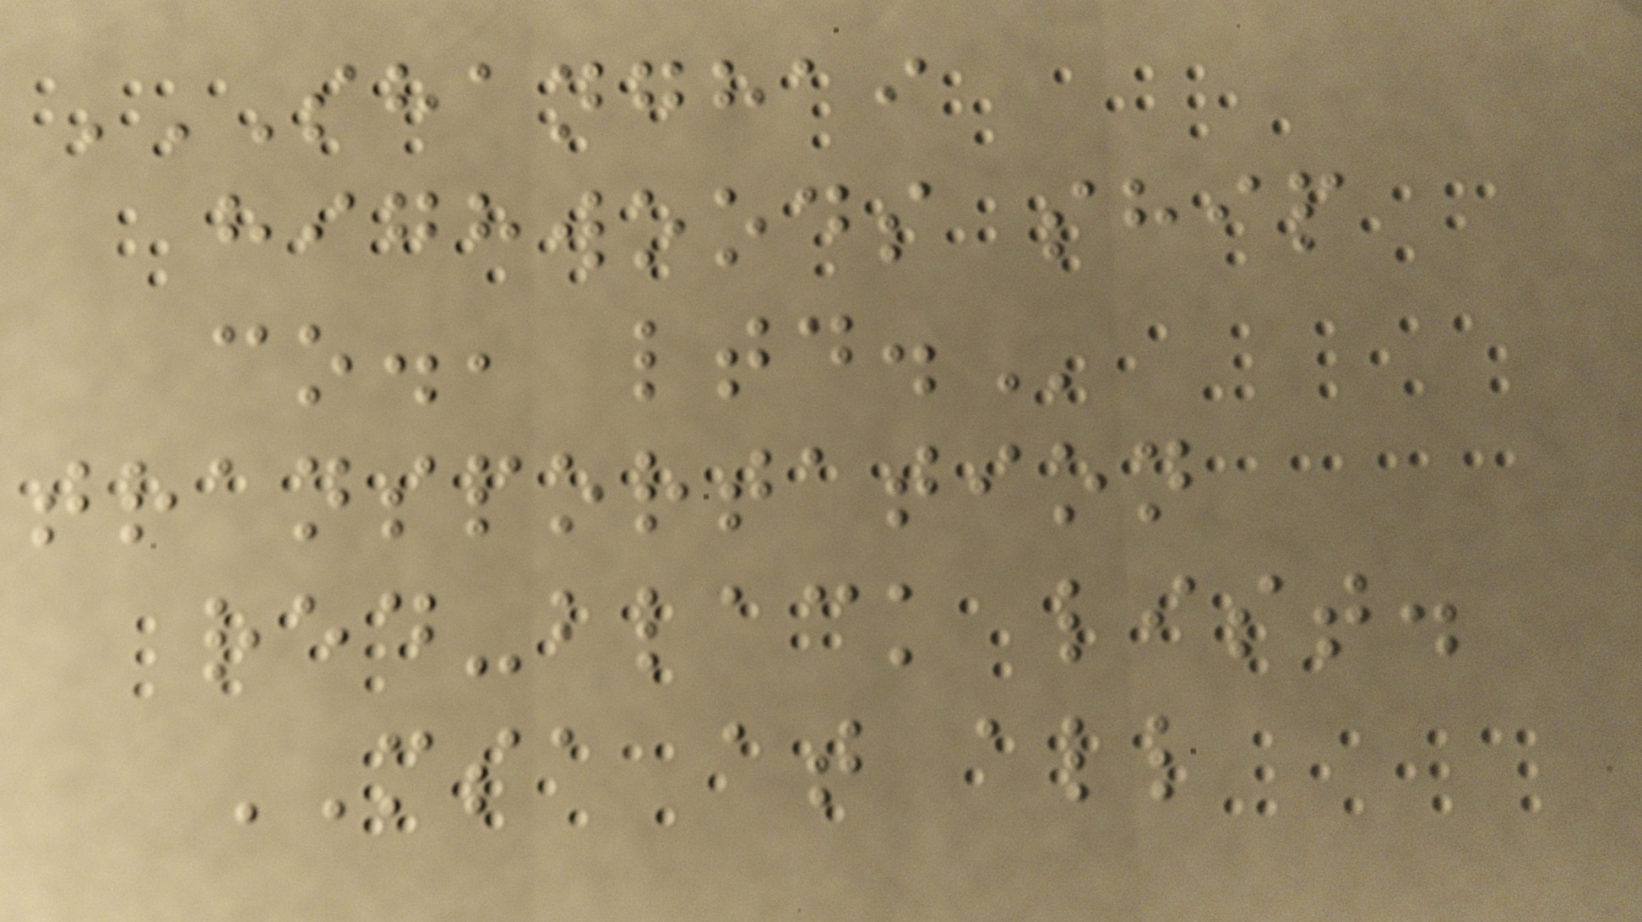SHANGHAI
HIGHWOODS SHIP
CO., LTD.
transportation
red-black list.
MSA at all
